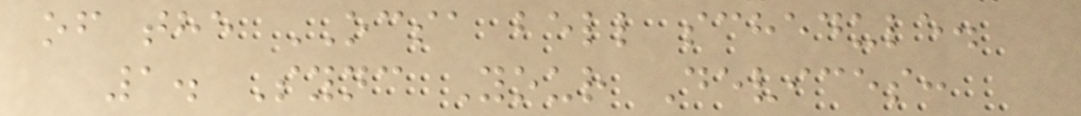of the OCSA bell schedule.
1. Sync Your Devices:
